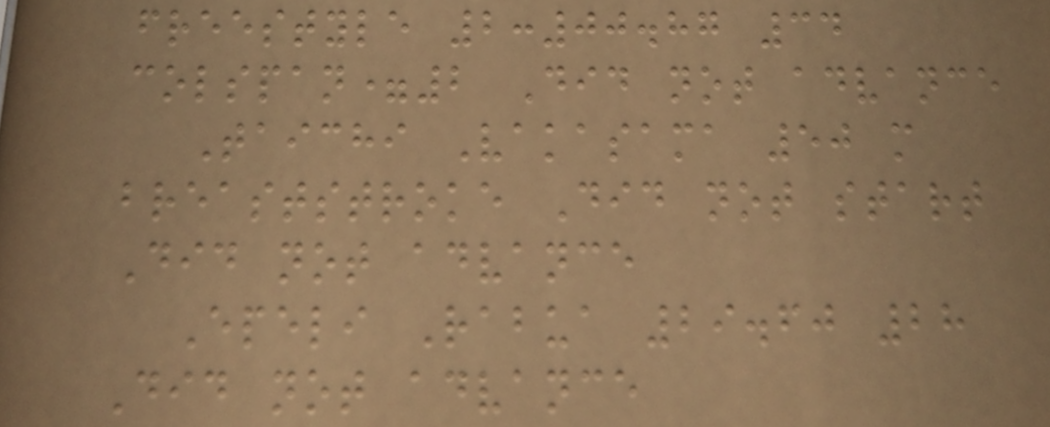freestyle 2:00.87 34
colspan=2 Did not advance
Taichi Vakasama 50 m
breaststroke Did not start
Did not advance
Epeli Rabua 29.60 28
Did not advance
